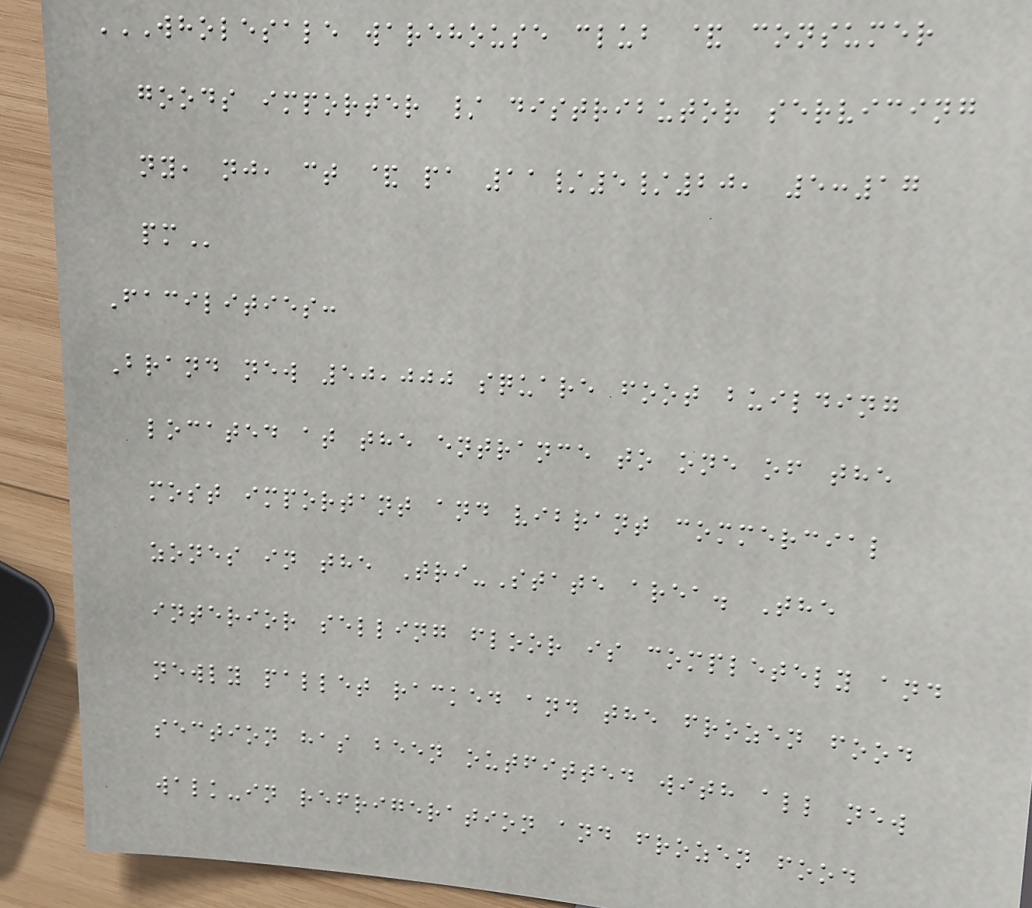WHOLESALE WAREHOUSE CLUB & CONSUMER
GOODS IMPORTER / DISTRIBUTOR SERVICING
NY, NJ, CT & PA 11/5/20, 5:17
PM
Facilities:
Brand new 50,000 square foot building
located at the entrance to one of the
most important and vibrant commercial
zones in the Tri-State area. The
interior selling floor is completely and
newly pallet racked and the frozen food
section has been outfitted with all new
walk-in refrigeration and frozen food
